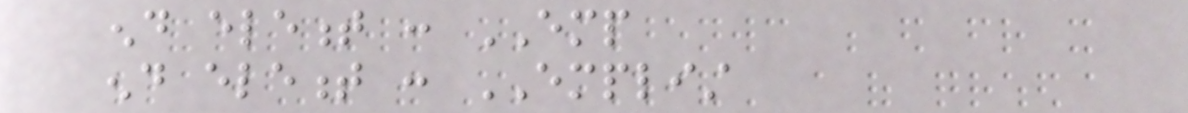end element : EMP
end element : EMPLIST
